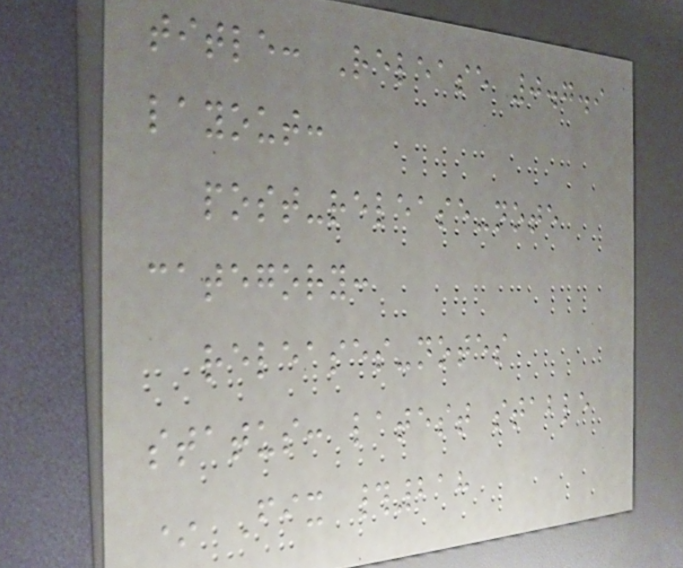title: Release 0.7.9
layout:
post-release-note
category:
releases-notes
status: latest stable
* Fix #218
